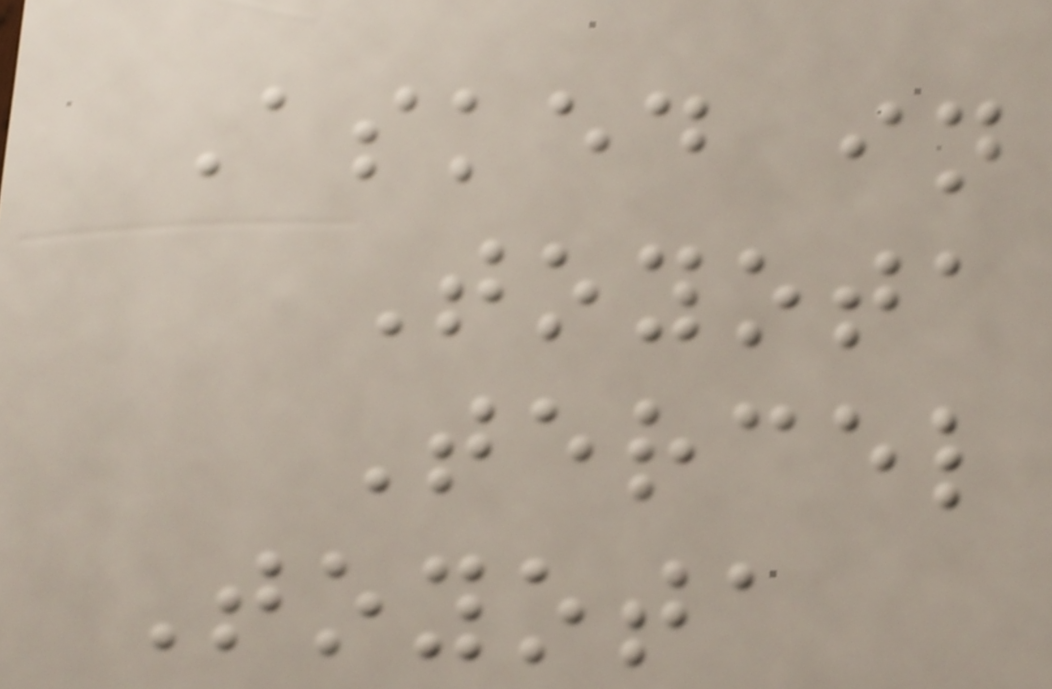Asked in
Toyota
Tercel
Toyota
